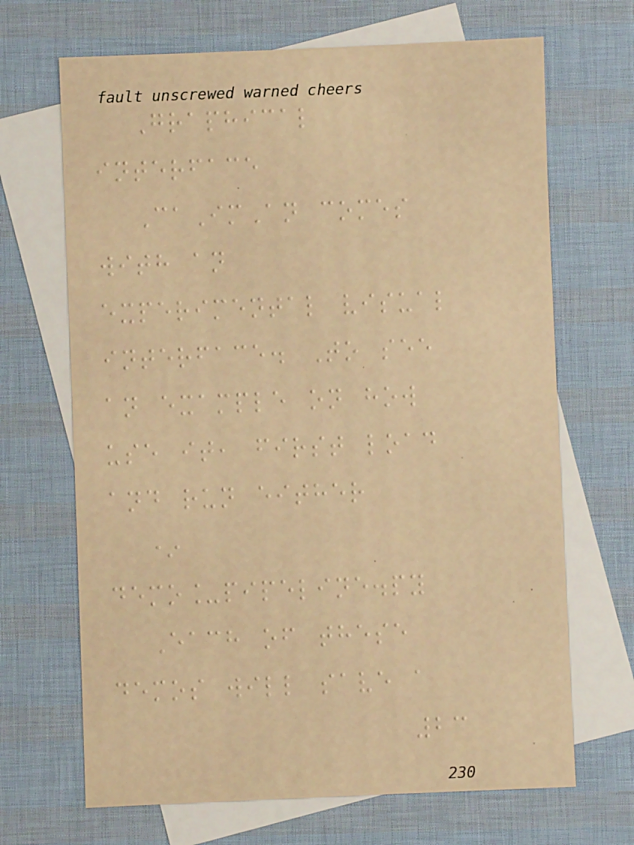Graphical
interface
CaImAn comes
with an
experimental visual
interface. To see
an example on how
use it, first load
and run either
*
demo_pipeline.py
Each of these
demos will save a
23
